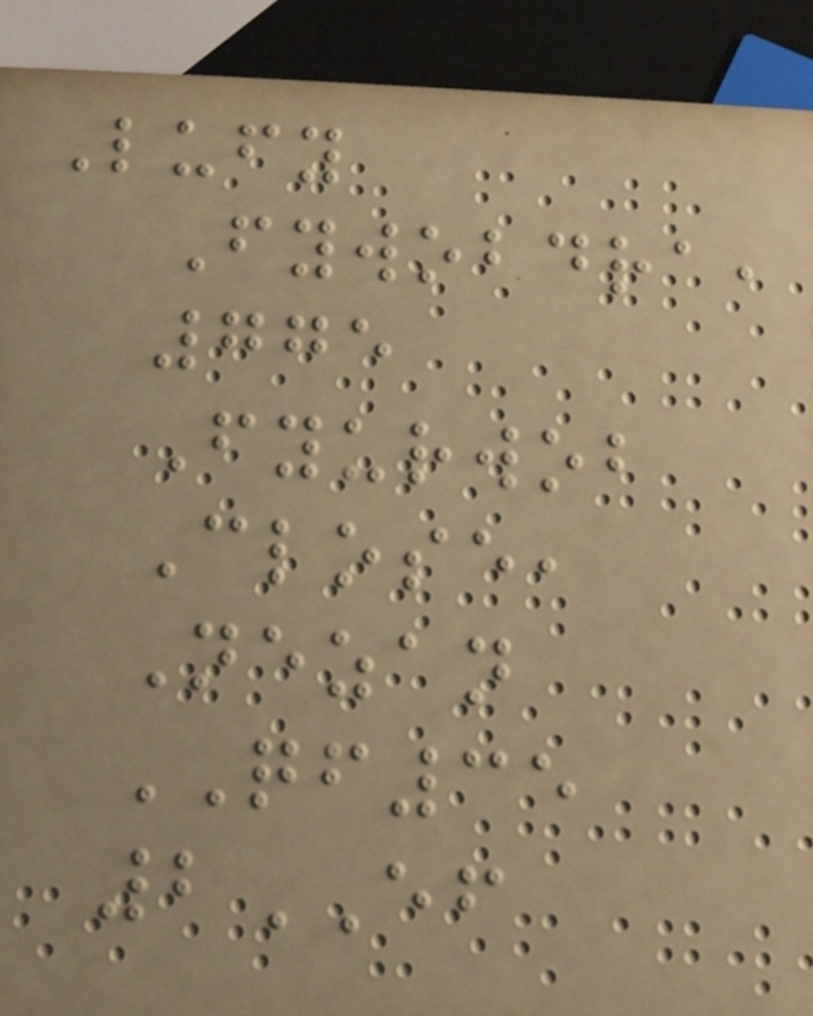Lufy
Fywobdra,
775
Fyurwob
Close,
Nezan
QF35
2EF
